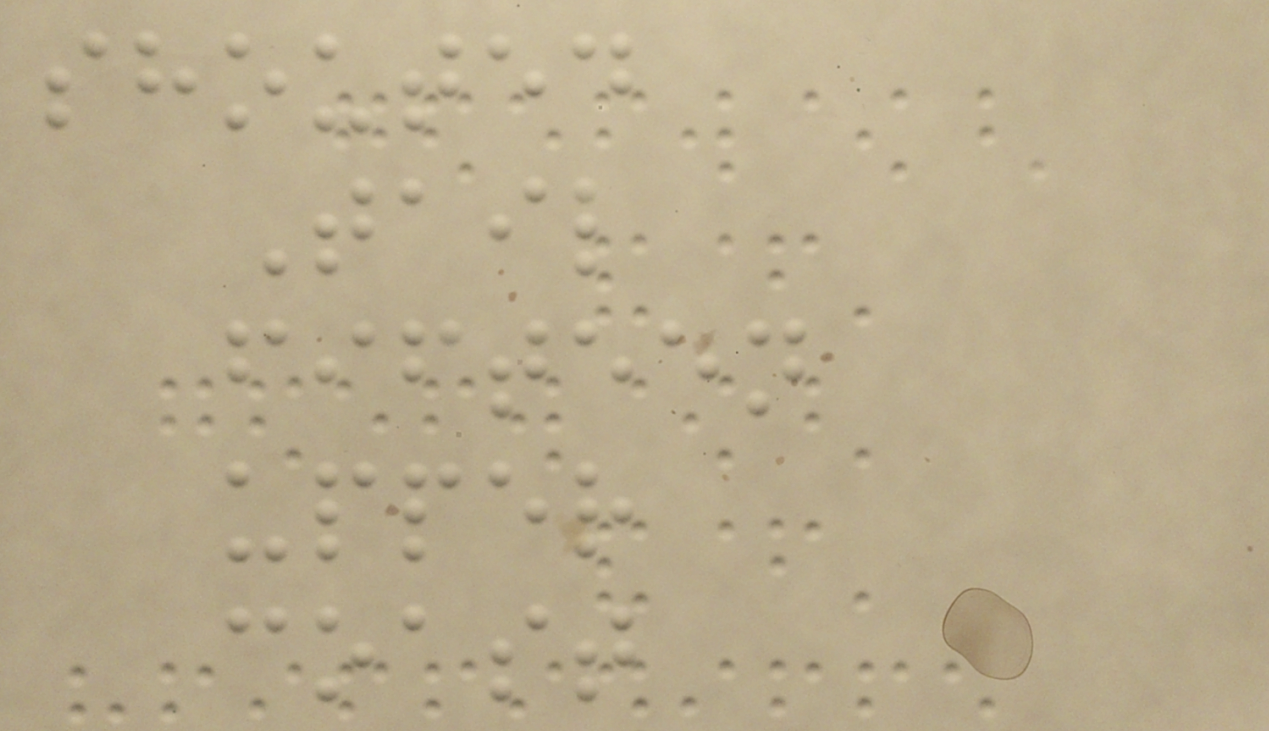shouted
Tail
fifteen
upper
coast
